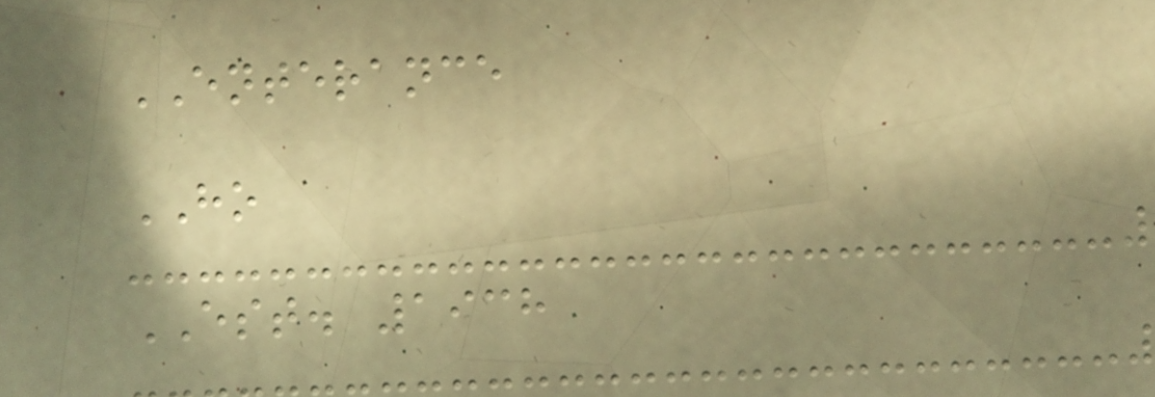ENTERANCE
HO
EST. 1938
